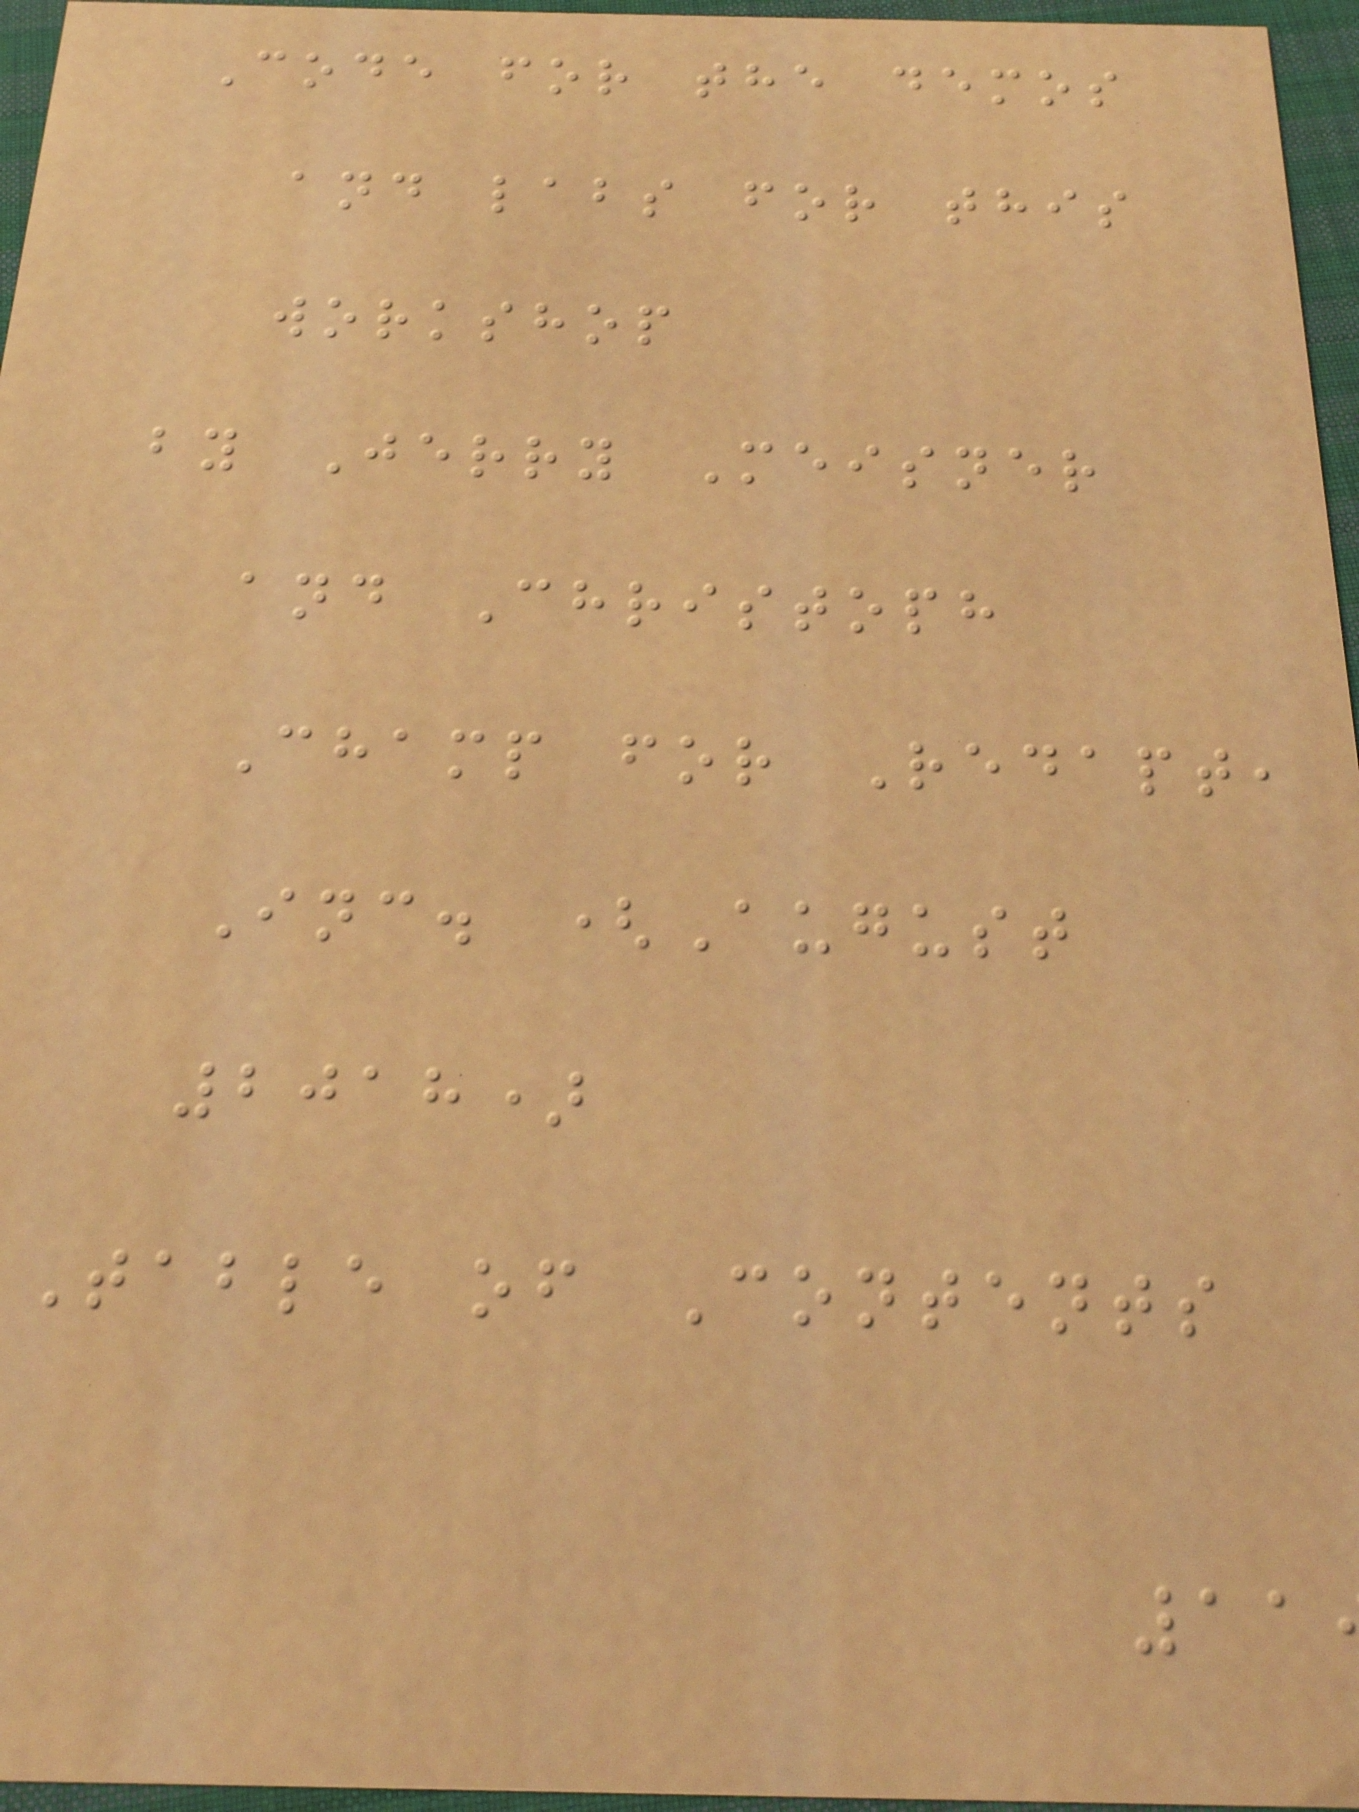Code for the demos
and labs for this
workshop
by Jerry Meisner
and Christoph
Champ for Redapt,
Inc. (August
2018)
Table of Contents
